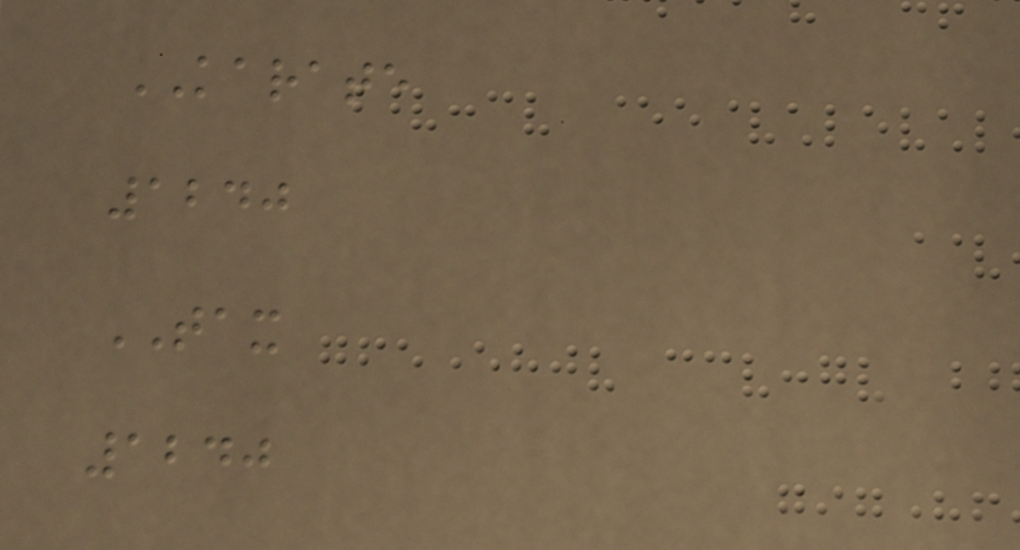KARATE
1240
TAX
1240
